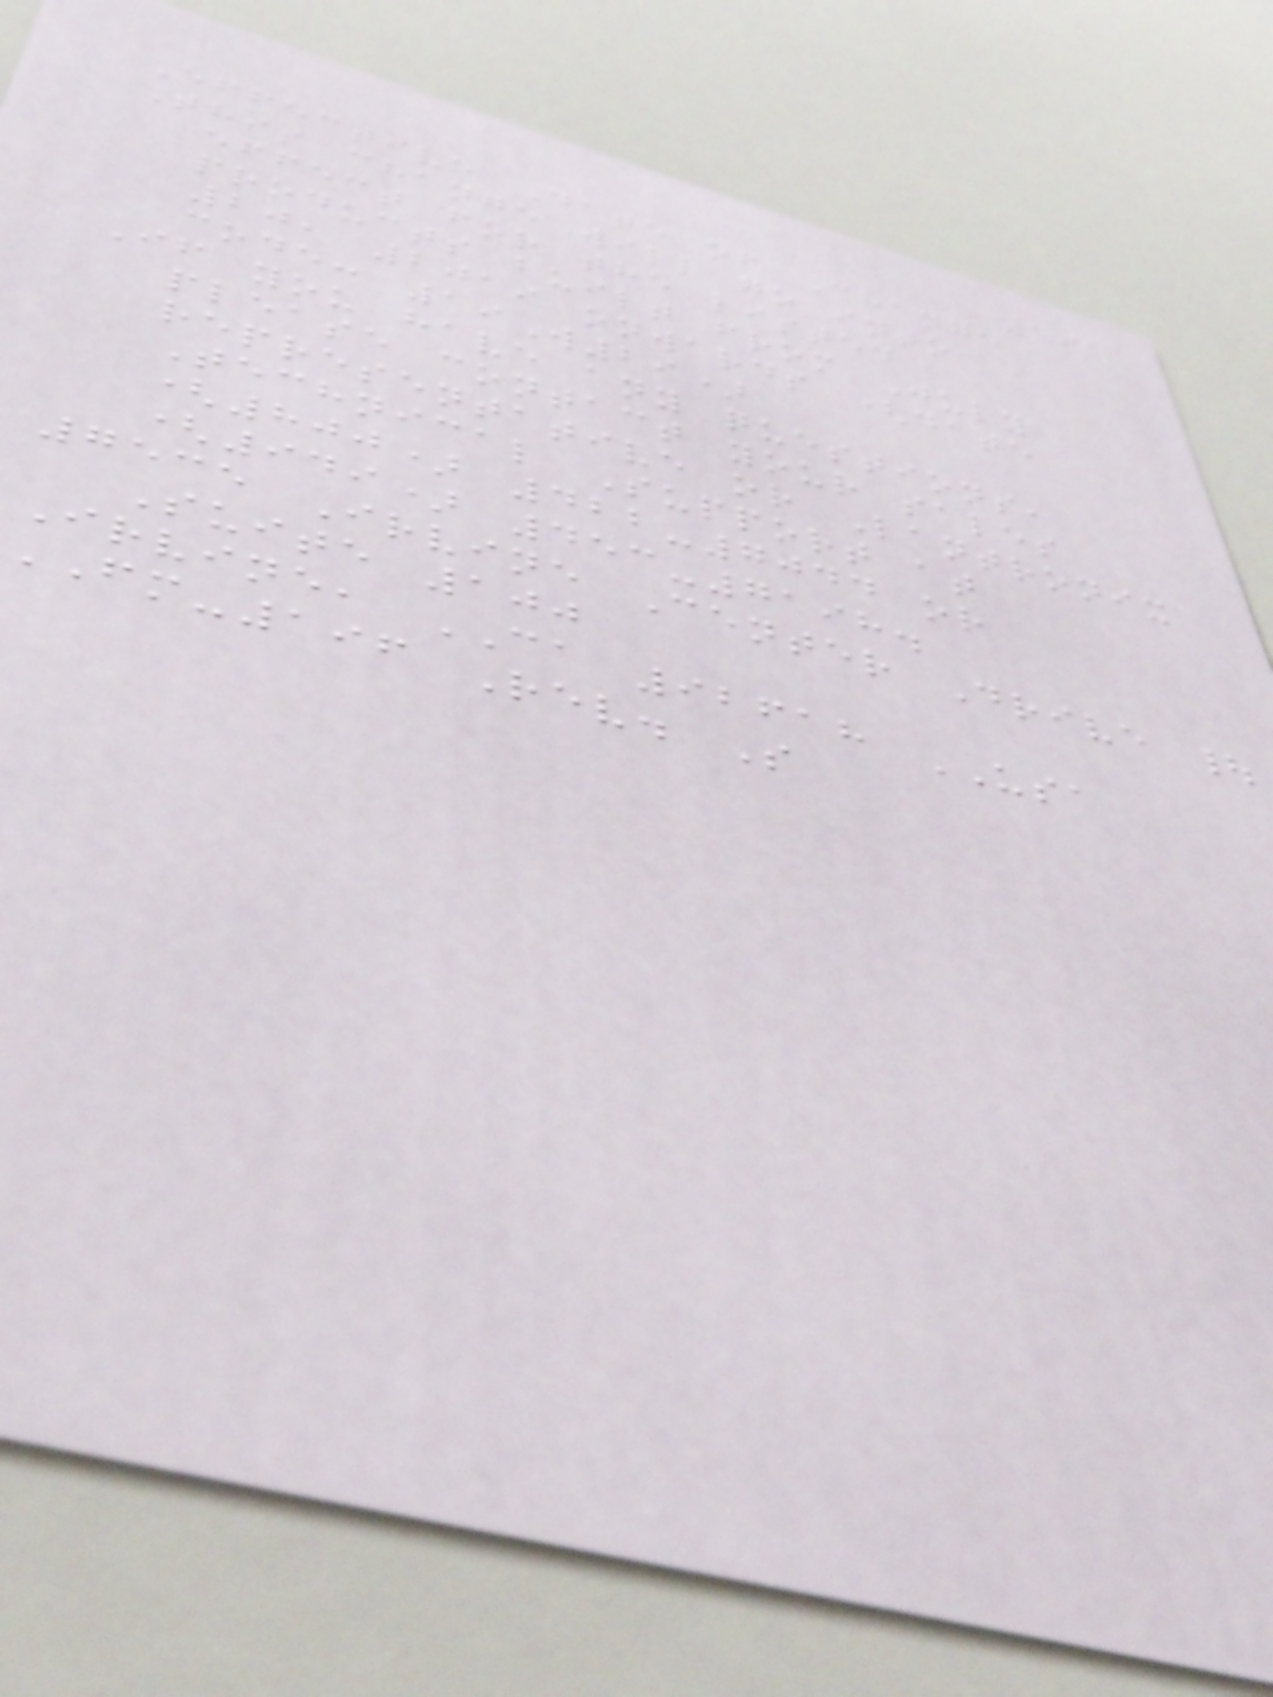191
Effective Date of Change
This change will go into
effect for the listed
products built from July
20, 2019 onwards (date
code: 19W29)
If you have any questions,
please contact your sales
representative or Lantronix
Technical Support at
(800) 422-7044 or
(949) 453-7198.
7535 Irvine Center Drive |
Suite 100
Irvine, CA 92618 USA
FM-196 Rev. S
